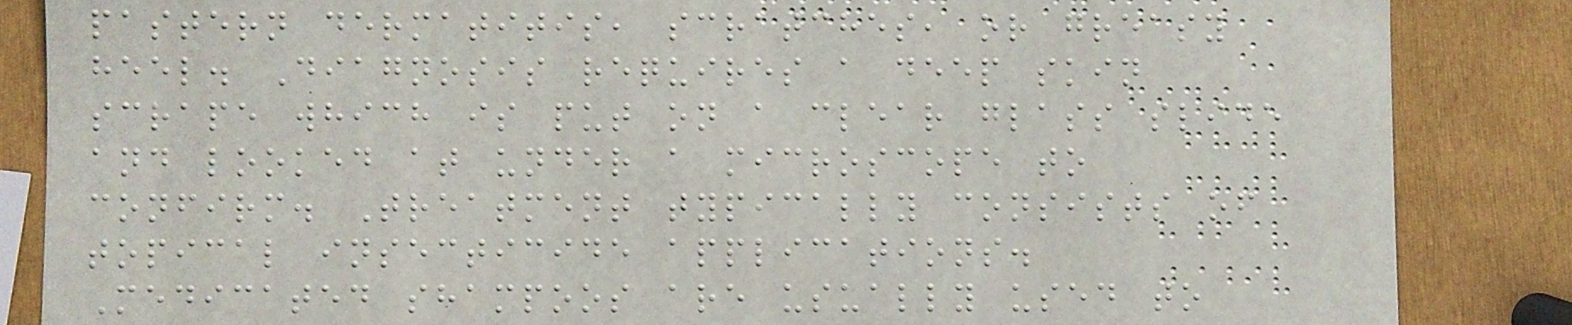pastern dermatitis, scratches, or greasy
heel. Diagnosis requires a deep skin
scrape which is put on a clear glass slide
and looked at under a microscope to
confirm. Treatment typically consists of
topical insecticide applications.
Medicated shampoos are usually used to
